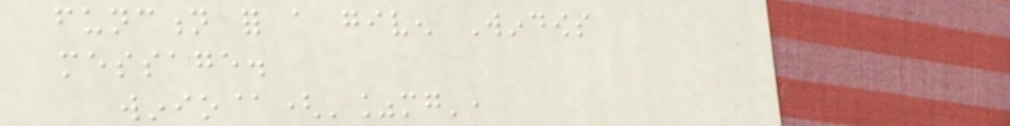function for a given Windows
message.
winio@('%mg',
